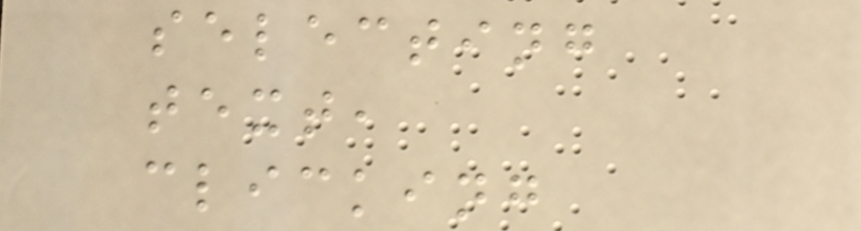selecting
text,
clicking
